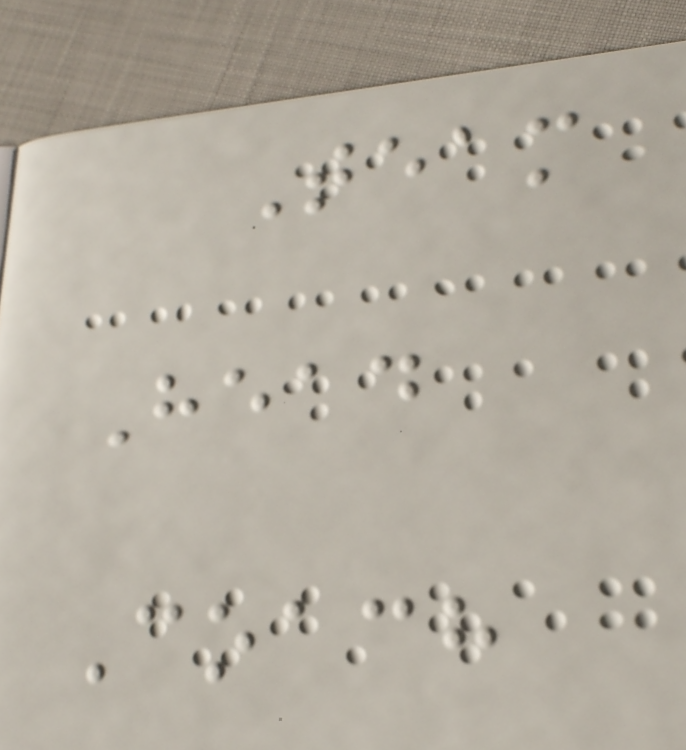Team
Head
Coach
